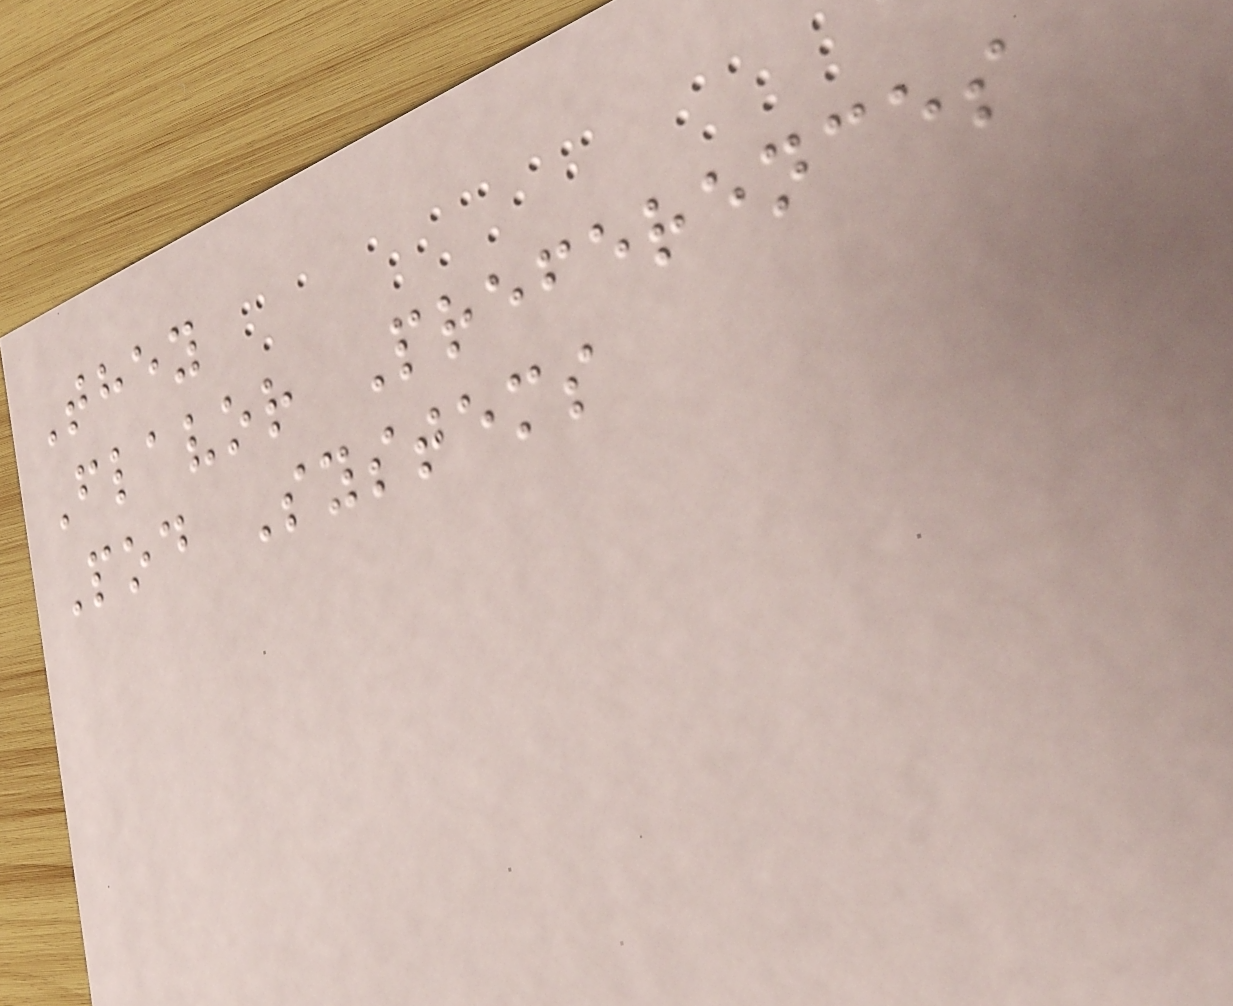They
Flavor Preferences
Pod Systems
